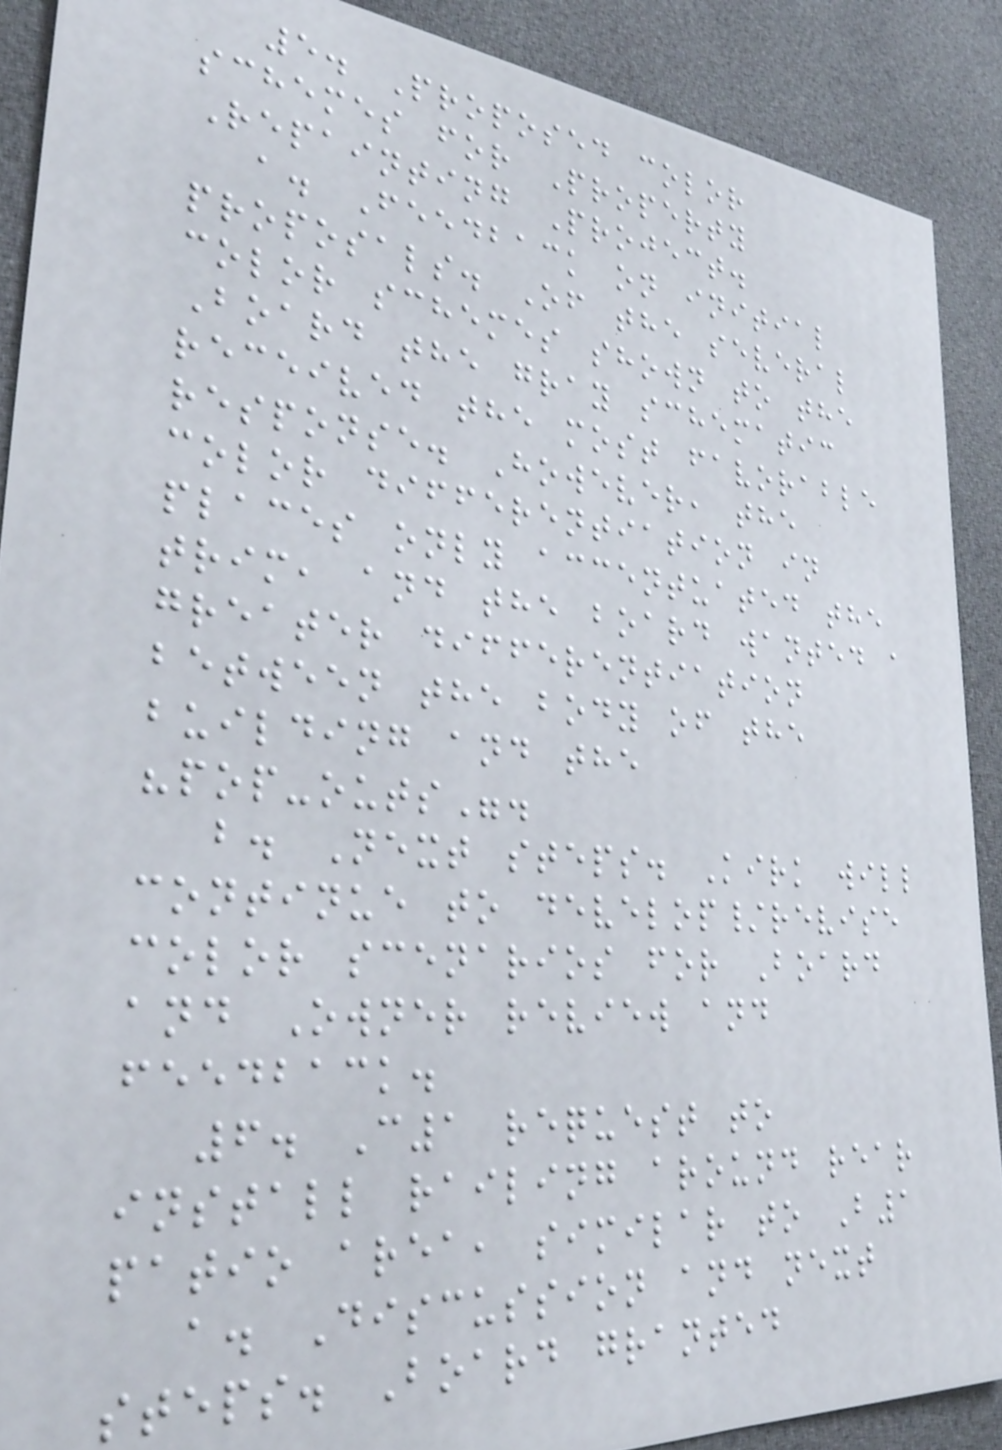5. Proposed color
schemes for Property
Repainting Project.
a. Feedback on initial
proposals. Of the several
color schemes shown to the
Board the gray schematic
received the most favorable
response. However, the
color differentiation in
places only accentuated the
trim, and the board wanted a
greater differentiation
between the body of the
building and the
"pop-outs".
b. Next steps. Kirk will
continue to develop/revise
color scenarios for Board
and Owner review and
feedback.
6. C1 request to
install railing around rear
patio area, similar to B1
a. Discussion and next
steps. Board granted
